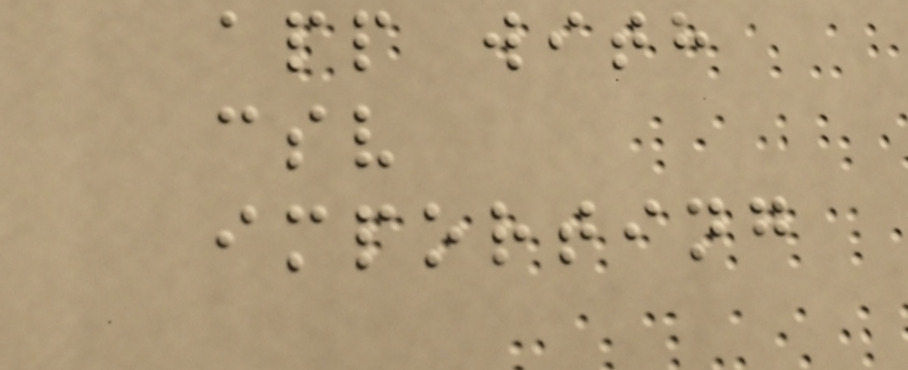app with
csv
importing
